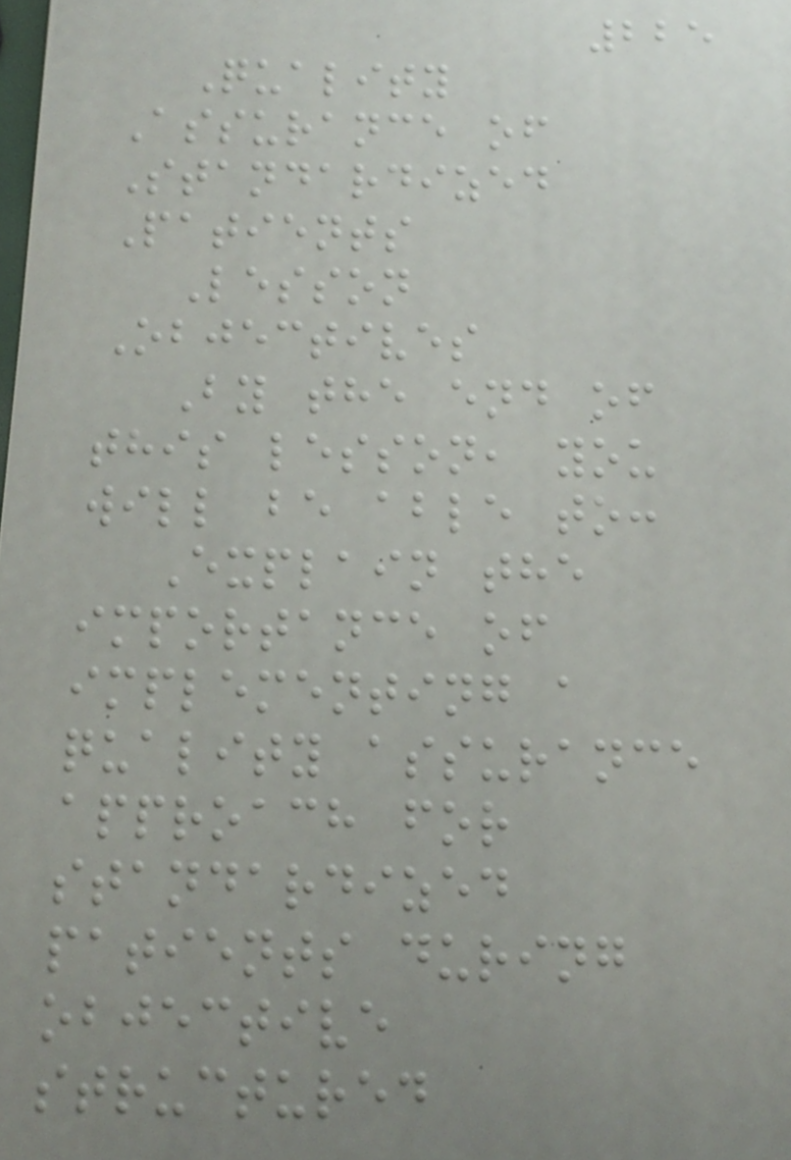225
Quality
Assurance of
Standardized
Patients
Lesson
Objectives
By the end of
this lesson, you
will be able to:
Explain the
importance of
implementing a
quality assurance
approach for
standardized
patients during
objective
structured
